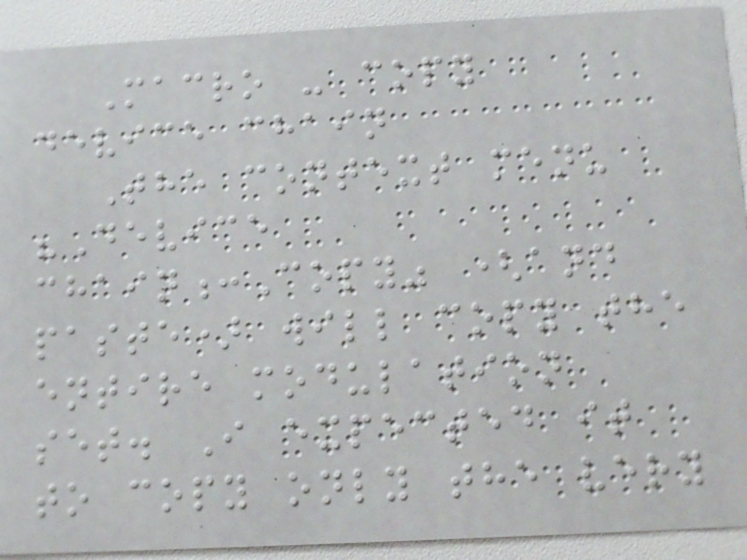Macro - copy
device chain
The context menu
"Device
chain:Copy" (and
paste) will copy the
entire modulation
set. I expected it
to copy only the very
